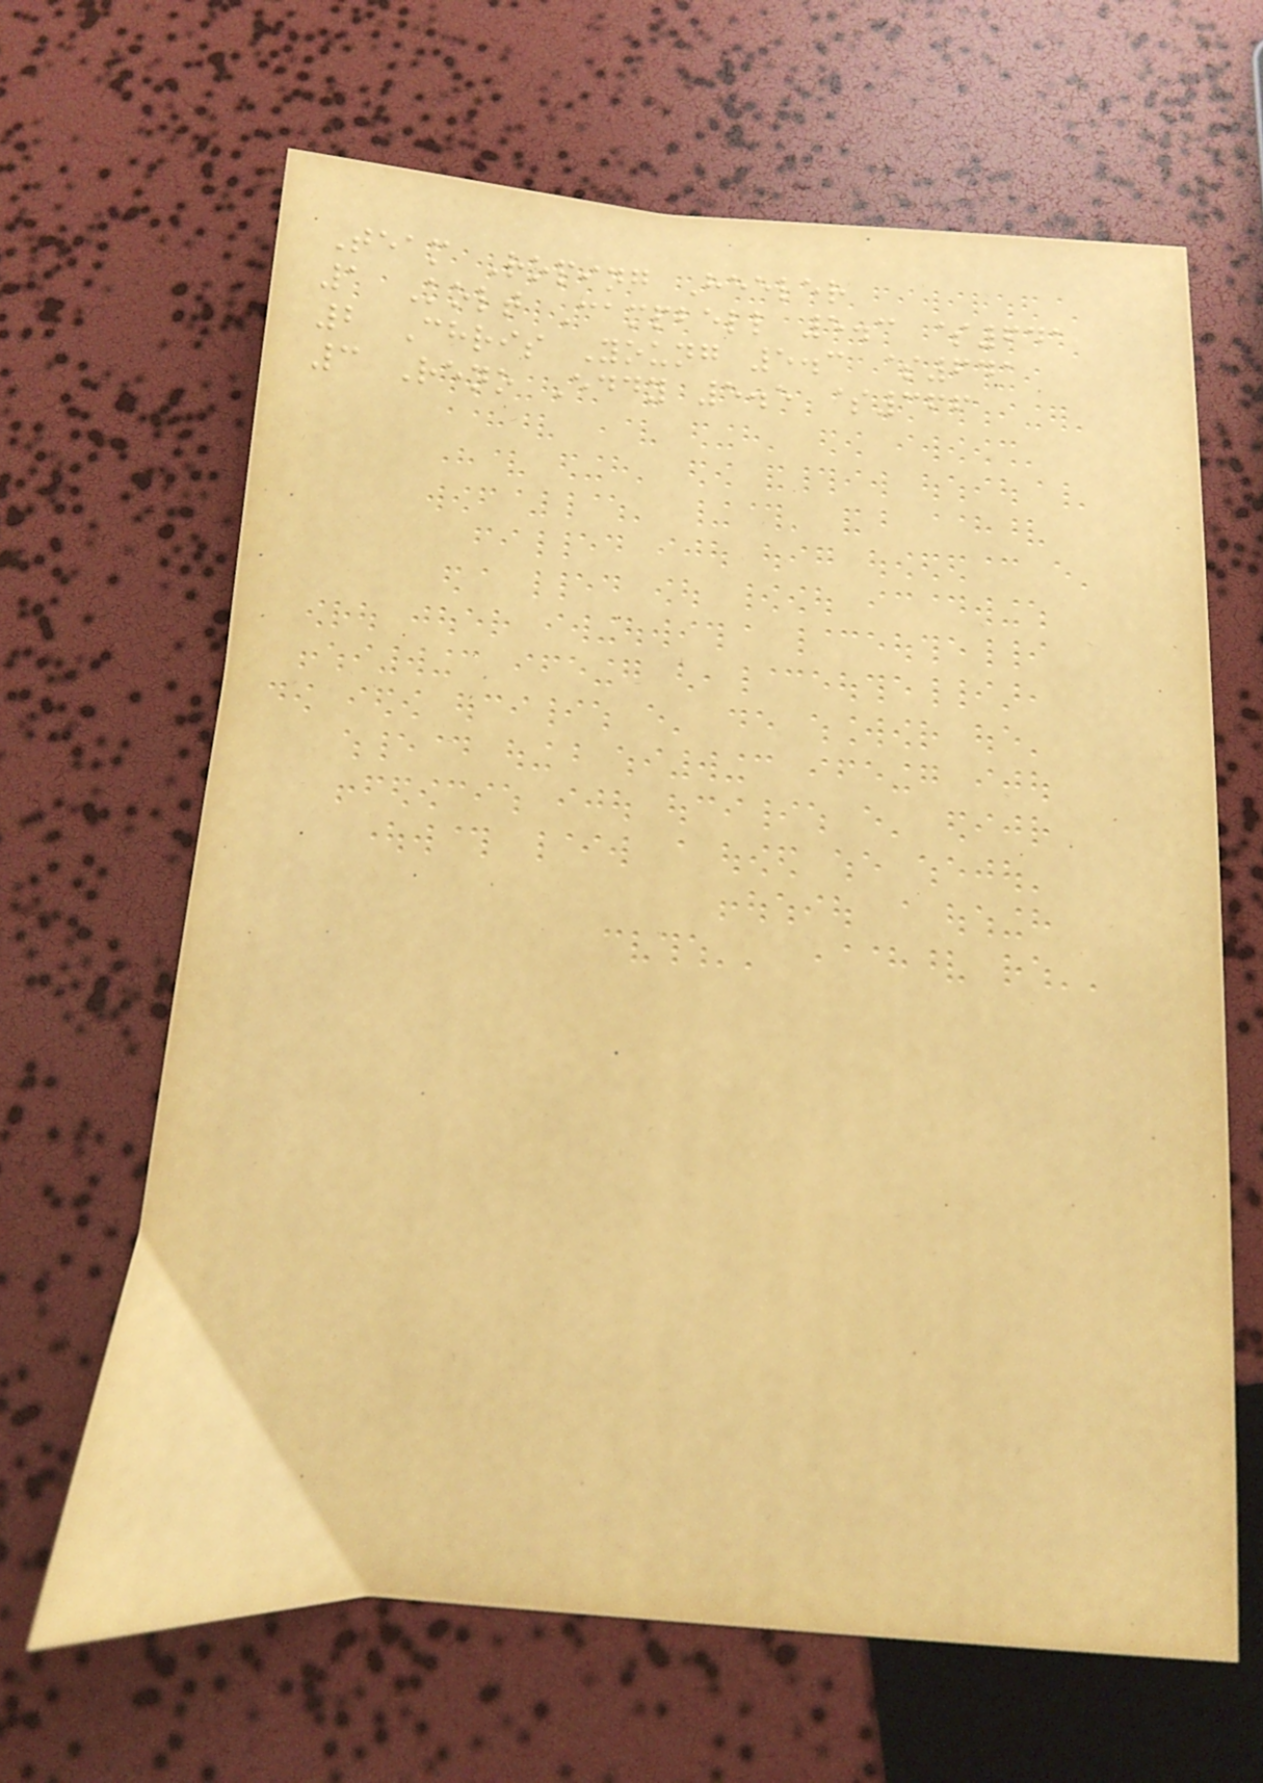Team Roping Heeler
1 Kolt Campbell 5.3 $641
2 Chris Young 5.3 $641
3 Reno Eddy 5.5 $366
